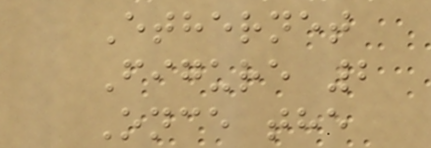Ethernet
Figure 2
Once the
